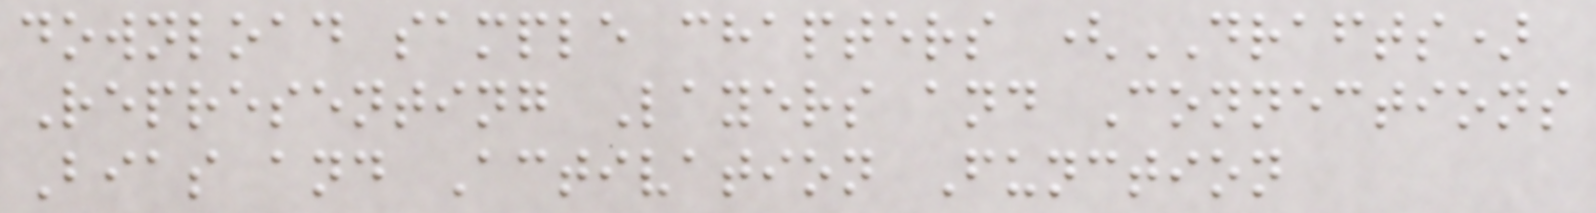download sample chapters (DRAFTS)
Representing Layers and Connections
Bias and Activation Function
